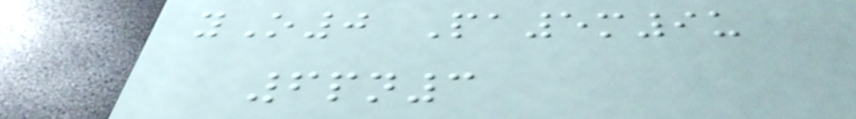yO0 Pa5m9u
6pn3
